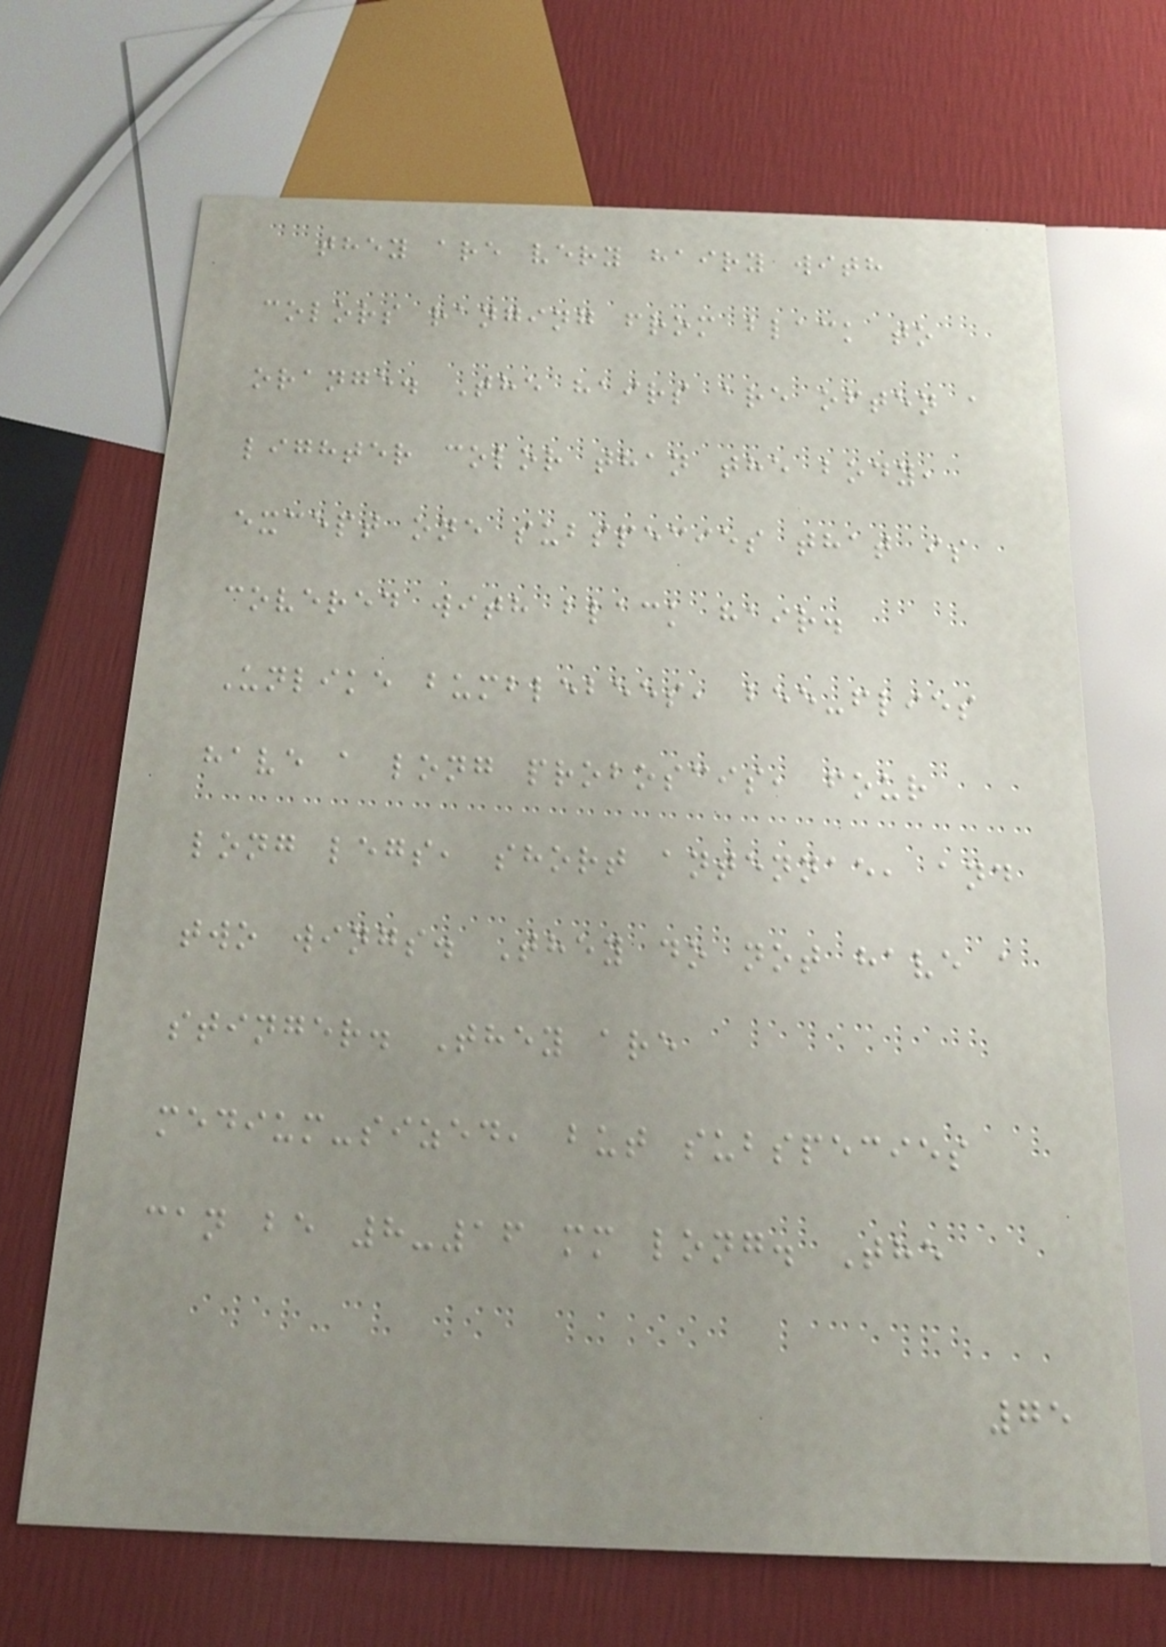they are very hairy with
colors ranging from black to
orange. The hairs are often a
lighter color than the body,
except one subspecies that is
covered with black hair.
Unlike bumblebees, bee-flies
have a long proboscis, four
long legs, short antennae, and
two wings. They do not have a
stinger. They are
medium-sized, but subspecies
can be 8-16 mm long. The
75
